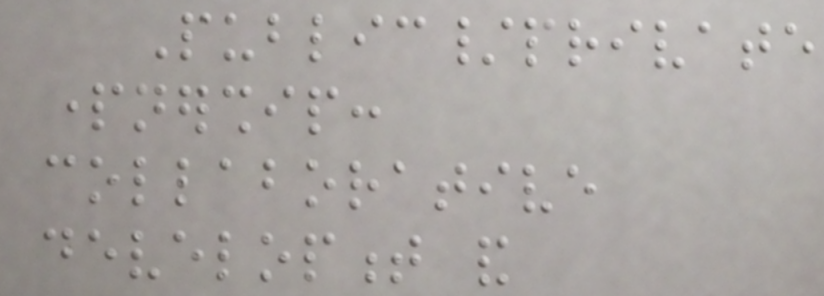Public/private
partnership:
collaborative
development and
